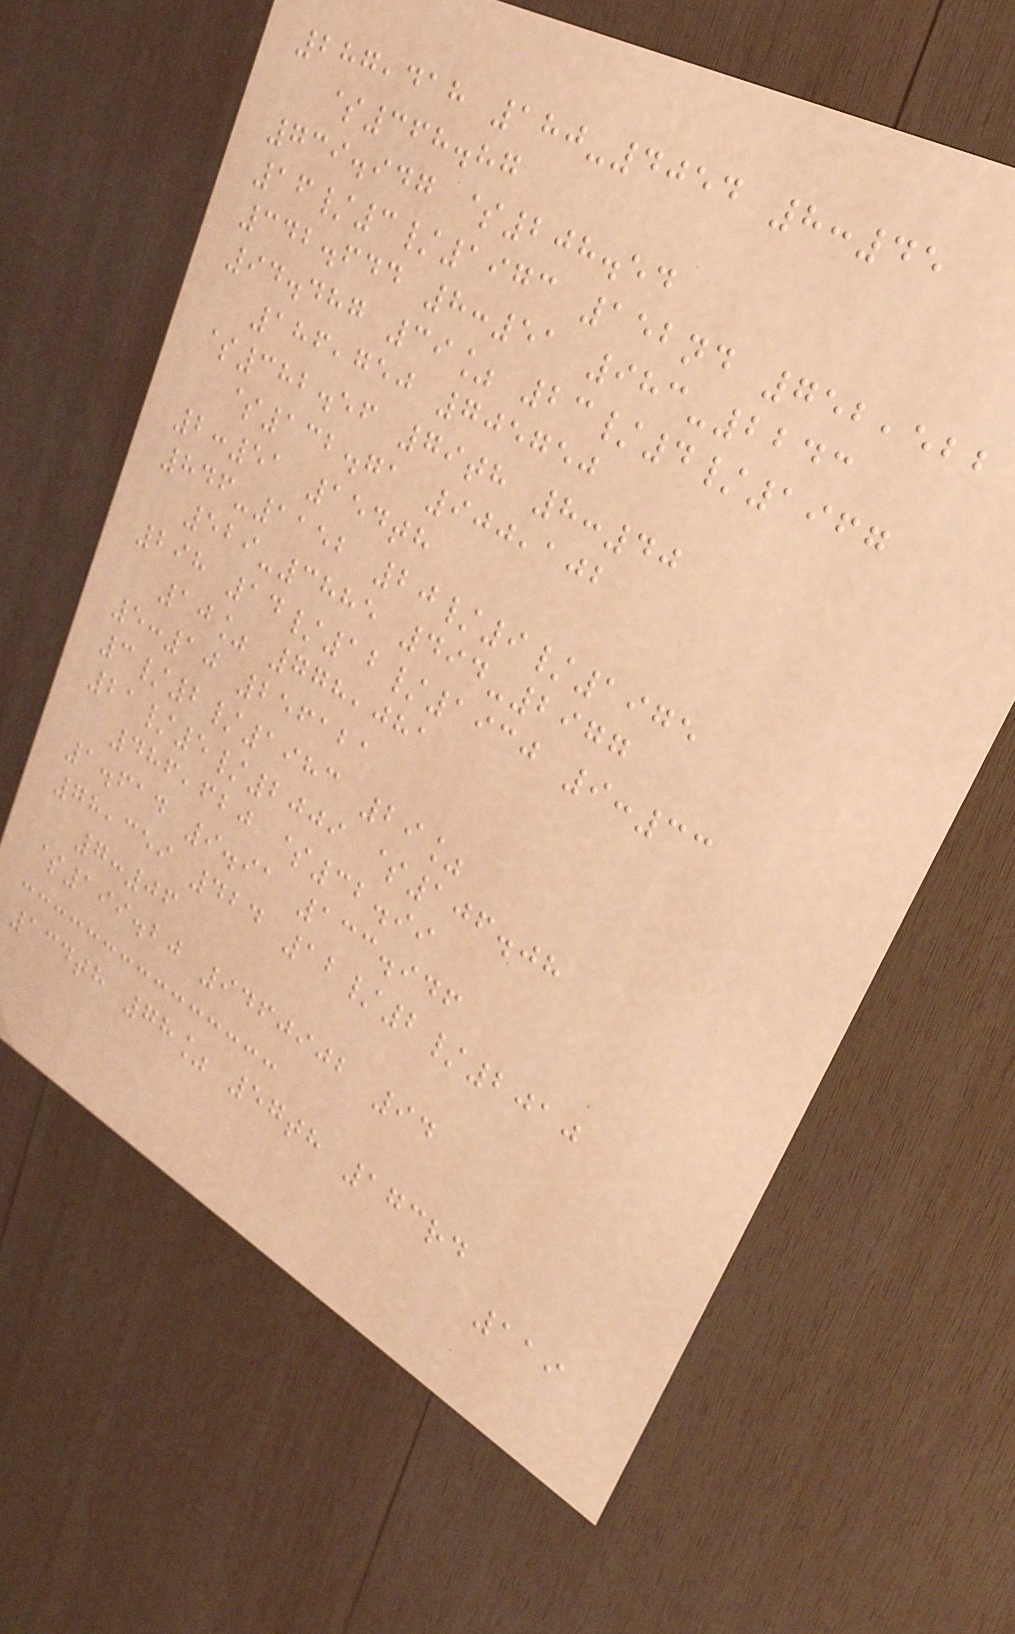287,418 180-4054 8:45
$368.87
739.947 $208.54
16/3/1973 152nd 752,522
342.644 8:51 983-2243
94.487 39% 23/4/1967
186,750 705750
$382.56 79th 8:40
$132.71 900,102
2:51 154th
846-1152 20/9/1975
529-3885 494-2977
298 14/12/1930 9:33
10% 778,081
5:10 256121
3/2/1983 29%
21/5/2009 $106.08
486,620 $32.99
1.614 9.91 133.946
78,359 424 12/2/2010
7:06
$199.20 9460902 94
134th 78% 57th 173rd
119
